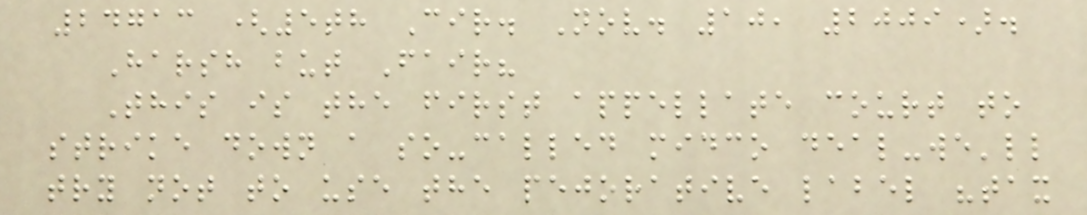24713 (5th Cir. Nov. 10, 2009).
Harsh but Fair?
This is the first appellate court to
strike down a so-called midco deal-we'll
try not to use the pejorative label "tax
